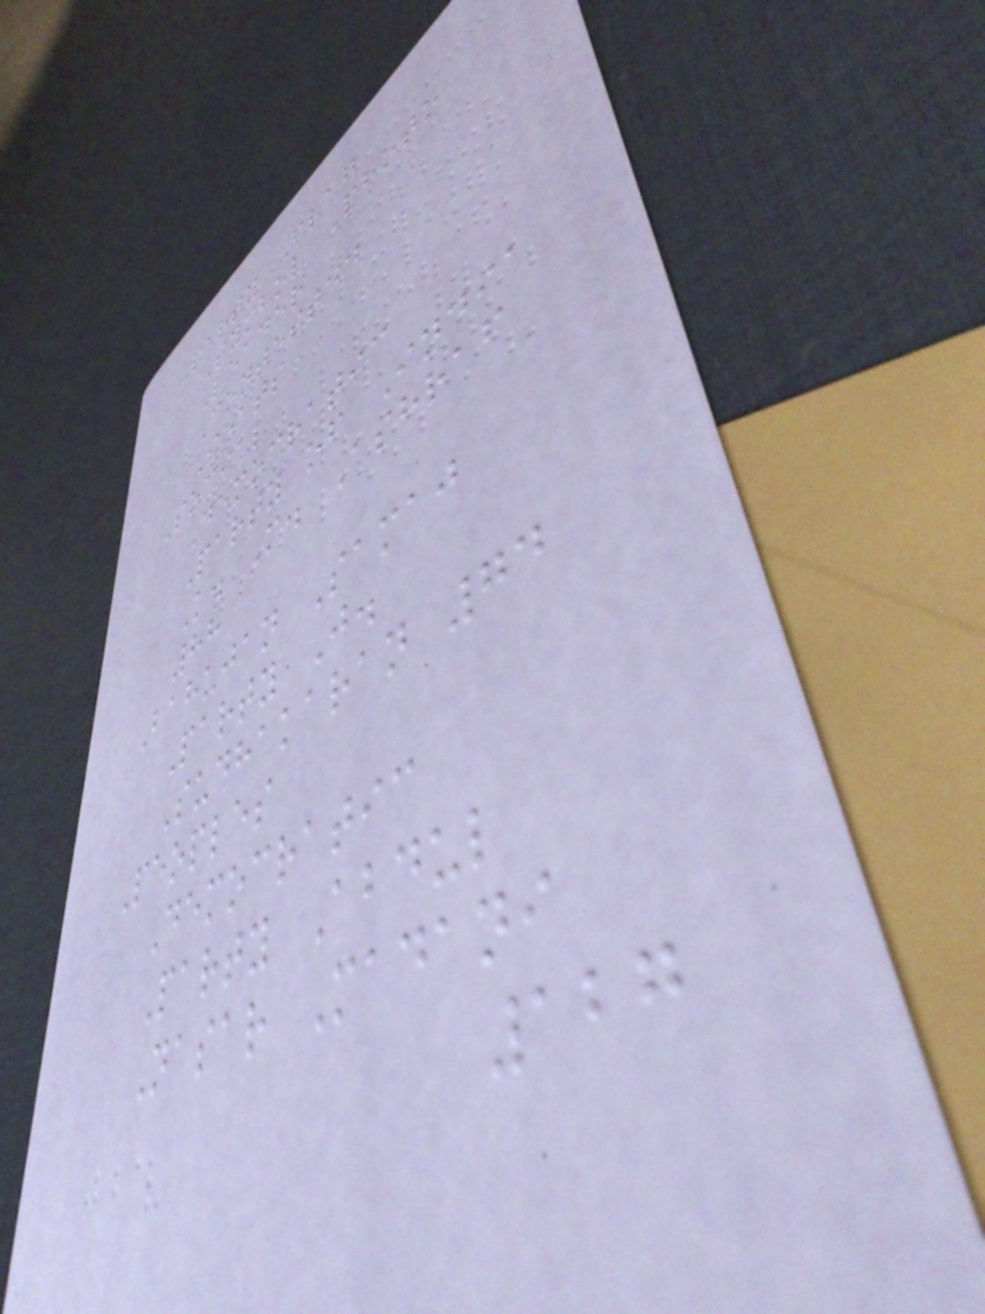Party Flag
Symbol Photo
Leader
Contested
Seats
Social
Democratic
Party of India
K. M. Ashraf
88
Bahujan Samaj
Party J.
Sudhakaran 74
Peoples
Democratic
Party Abdul
Nasar Madani
127
